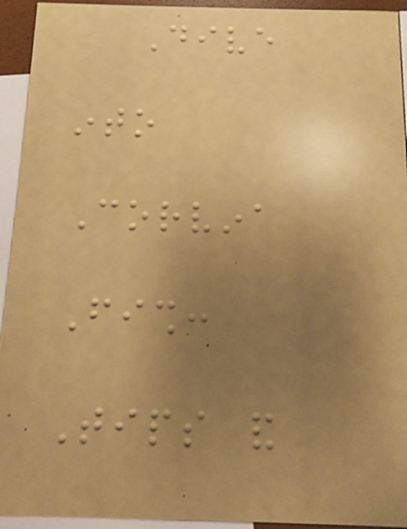Dive
into
Corvina
Fish:
Tips and
